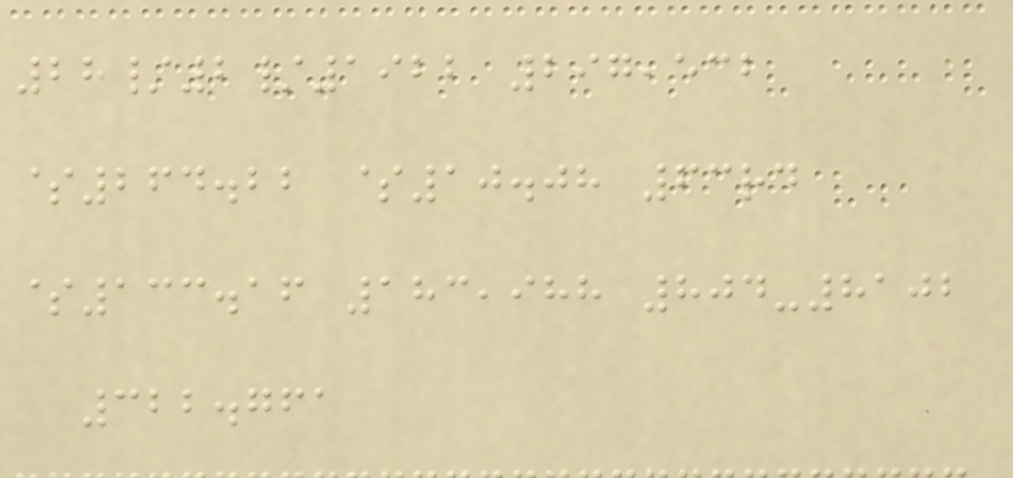28/2/1922 297,532
$264.22 $10.08 63rd
$133.16 183,988 804-8102
322.761
